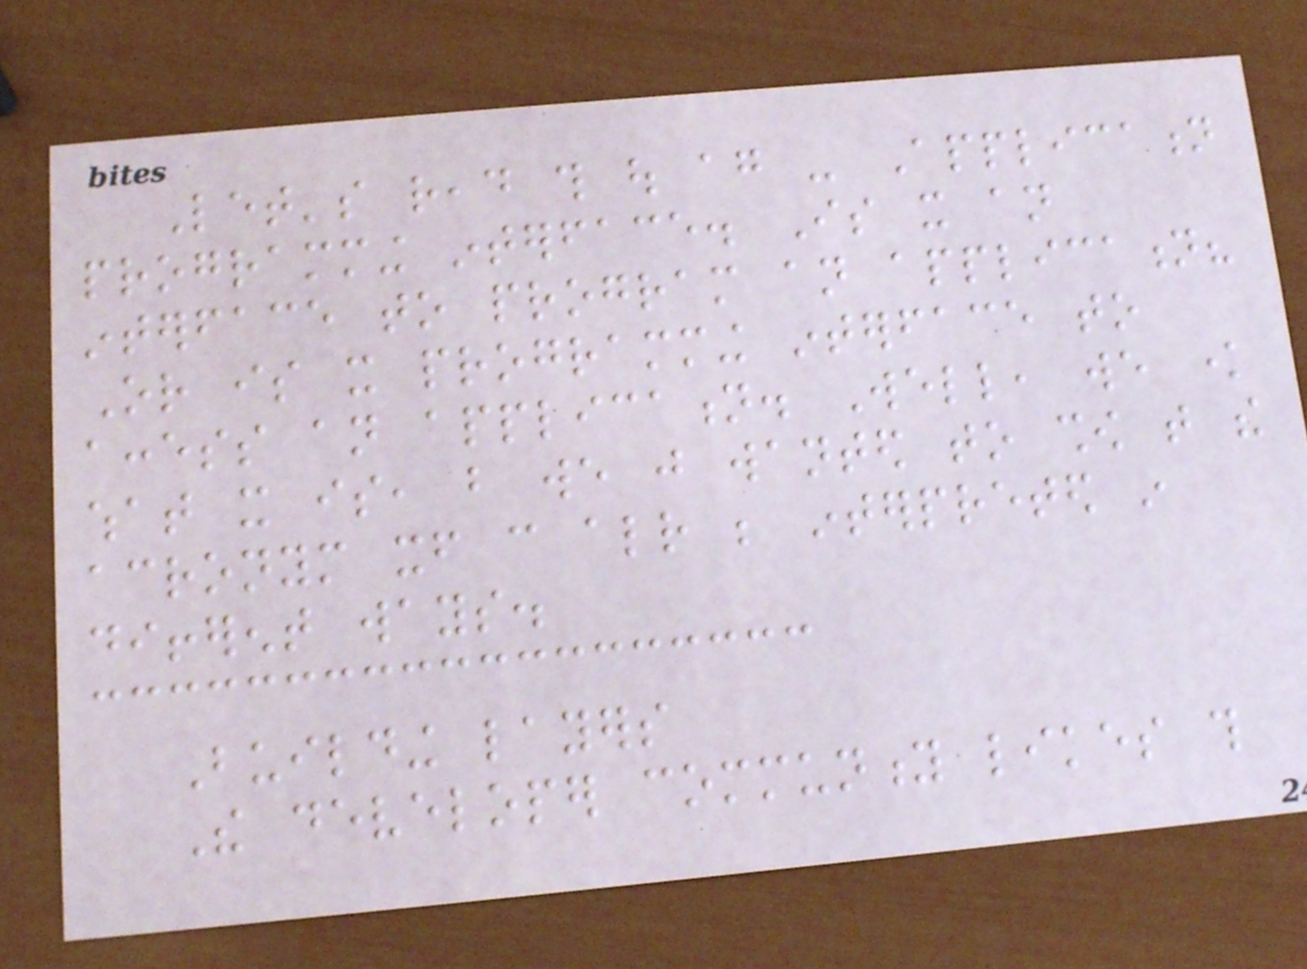Let's read this out again - Application
programming interface. Is it an
interface to program an application?
Or is it programming interface to
access an application. Well, we know
what it is, but we just wanted to show that the
acronym itself can already be interpreted in
different ways.
Building layers
The developer community likes this
